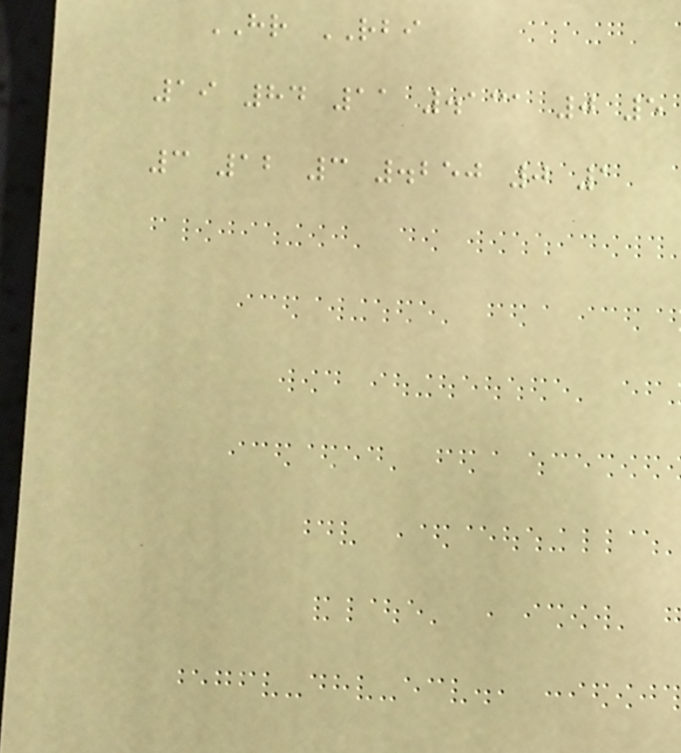HR RBI
19 84 11 .131 0 5
3 12 3 .250 0 1
